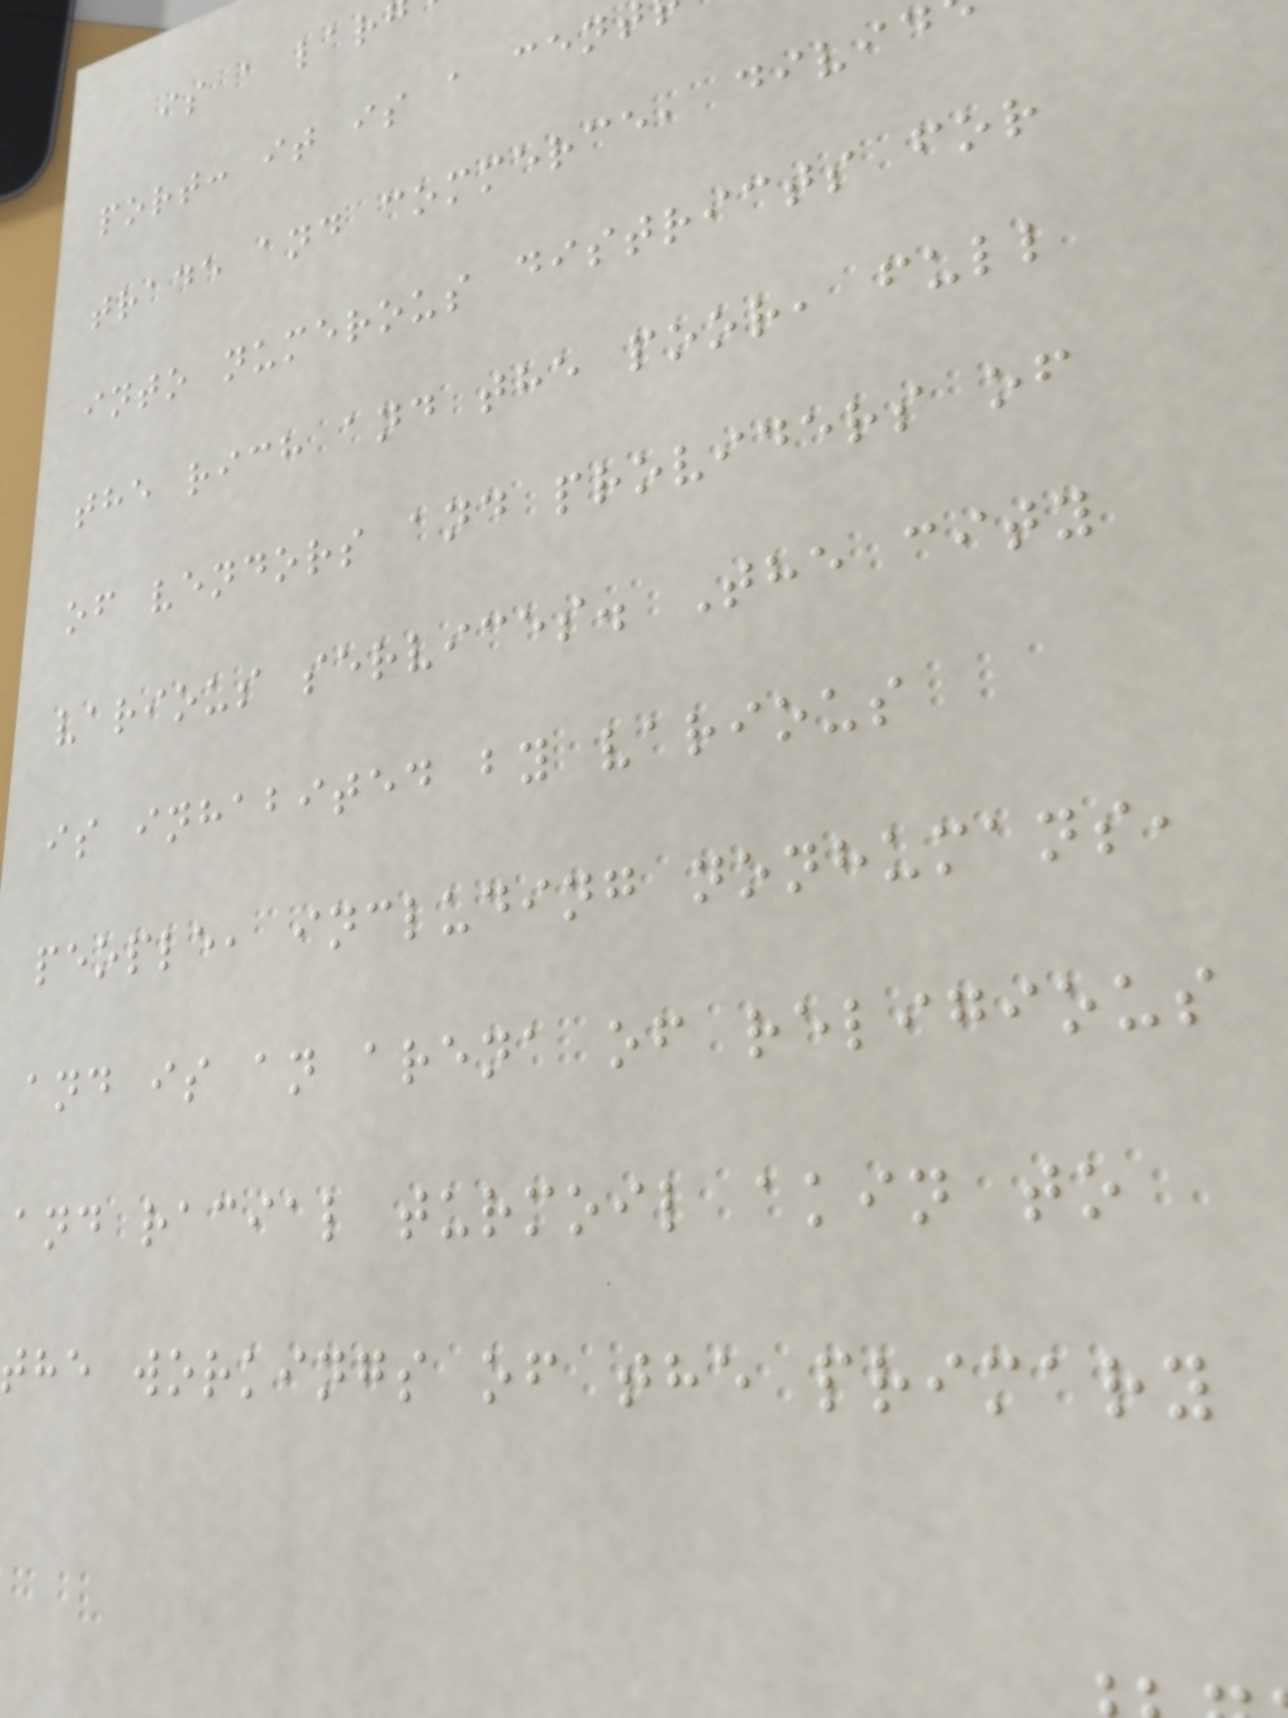is a lar
port: it is a cent
trade and commerce, divid
into numerous districts for
the rich and the poor, full
of vendors and providers of
various services. The city
is inhabited by various
people, including nonhumans,
and is an arena of religious
and racial turmoil akin to
the workings of the primary
